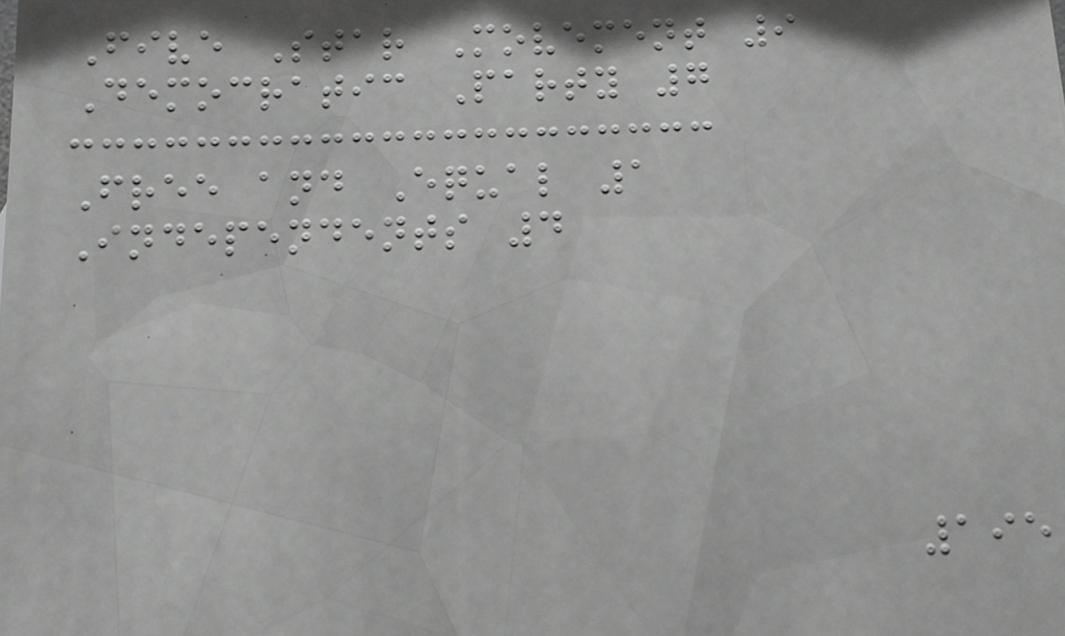Five Star Movement 9
Democratic Party 7
Free and Equal 1
Independents 4
195
